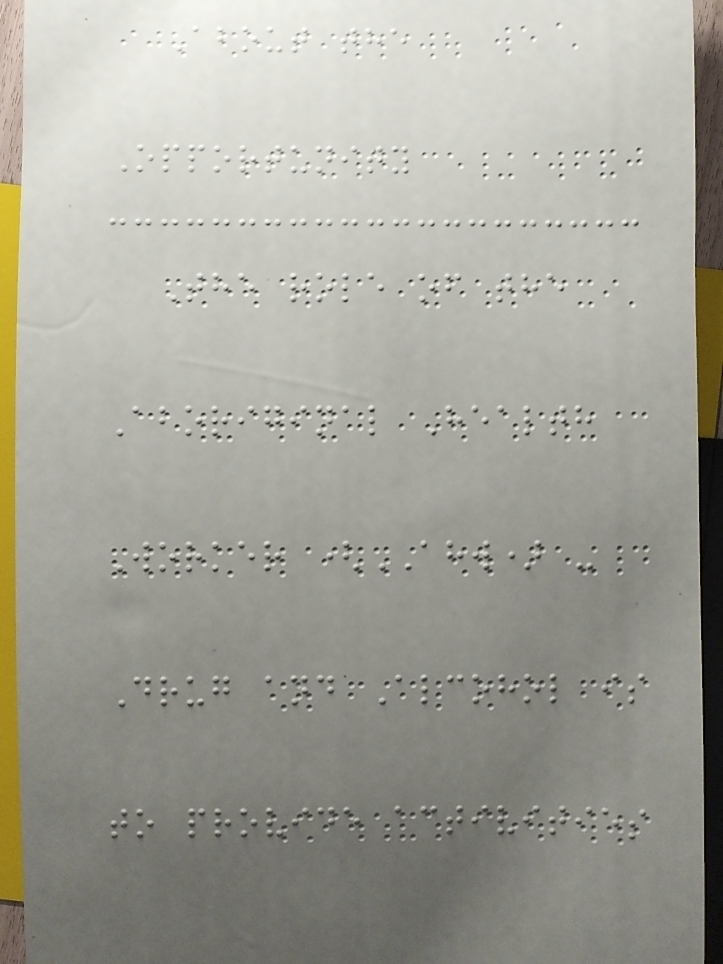About the
Opportunity
The role of the
Aboriginal Health
Worker (AHW) -
Drug and Alcohol is
to provide activities
